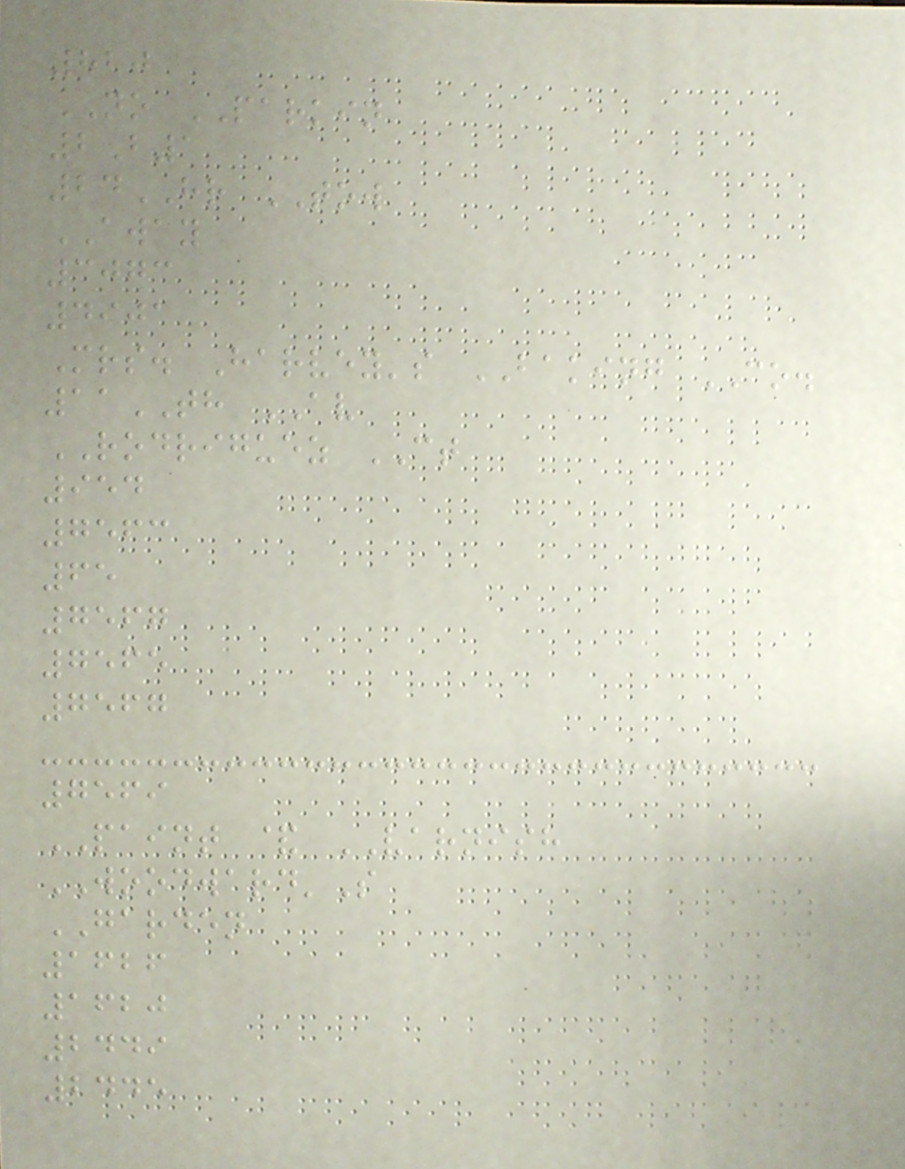820
NO PARKIN
2B1
24HR TOW
AWAY
3073
4901
Mrs. Harvey's BAKING CO.
11TH AV
RODRIGUEZ CT
954
7563
65
7567
7565
7567
7569
PAINT & VARNISH
WOODWARD'S
GARDEN
1626
1620
2449
2445
